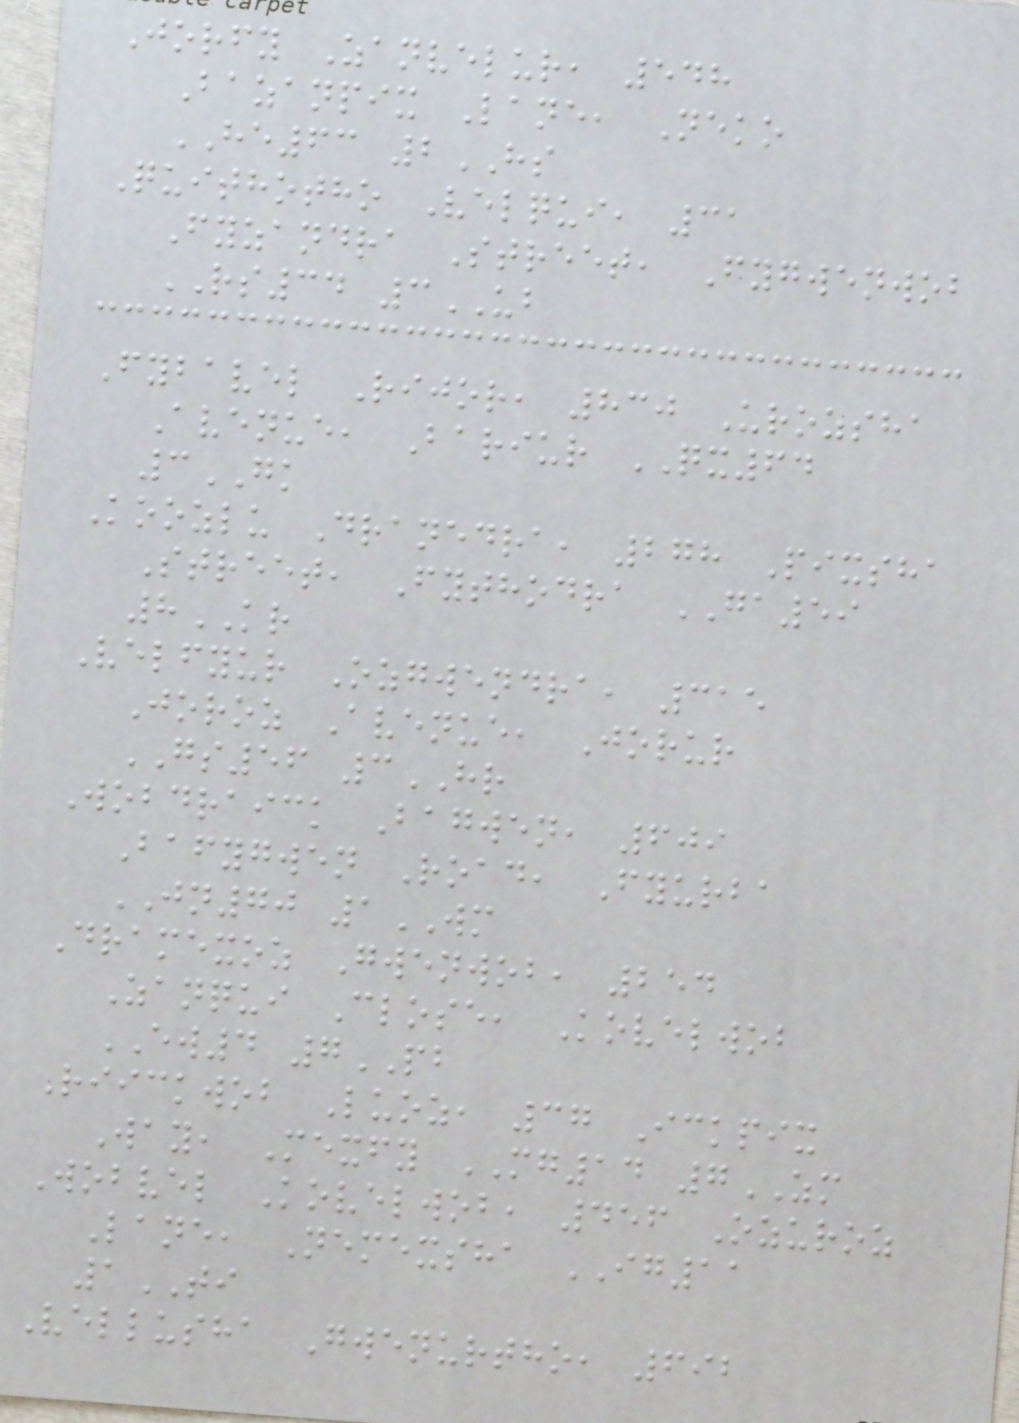Jorfy Zanvelur, 548
Bazanpix Lane, Neko
HE63 2HS
Quithotho Velqui, 31
Fyzandra Street, Fygwenwob
RS34 3UB
Fybavel Rijor, 830 Urozsha
Avenue, Bariur QX64
3GK
Koozlu Dranedra, 278 Pixsha
Street, Fythodra GA59
8KR
Velfyur Ozgwendra, 315
Joroz Avenue, Jorur
GS56 3HR
Wobdraick Bagwen, 609
Bafygwen Road, Fyurba
JN70 1WM
Dramexoz Gwenwob, 254
Zanqui Close, Kovelwob
EW4 7PB
Riickwob Luoz, 37 Ickpix
Way, Mexfy MG14 7ZM
Wobvel Kovelwob, 456 Ozuroz
Lane, Nemexsha IG11
1TI
Vellusha Gwenurtho, 692
